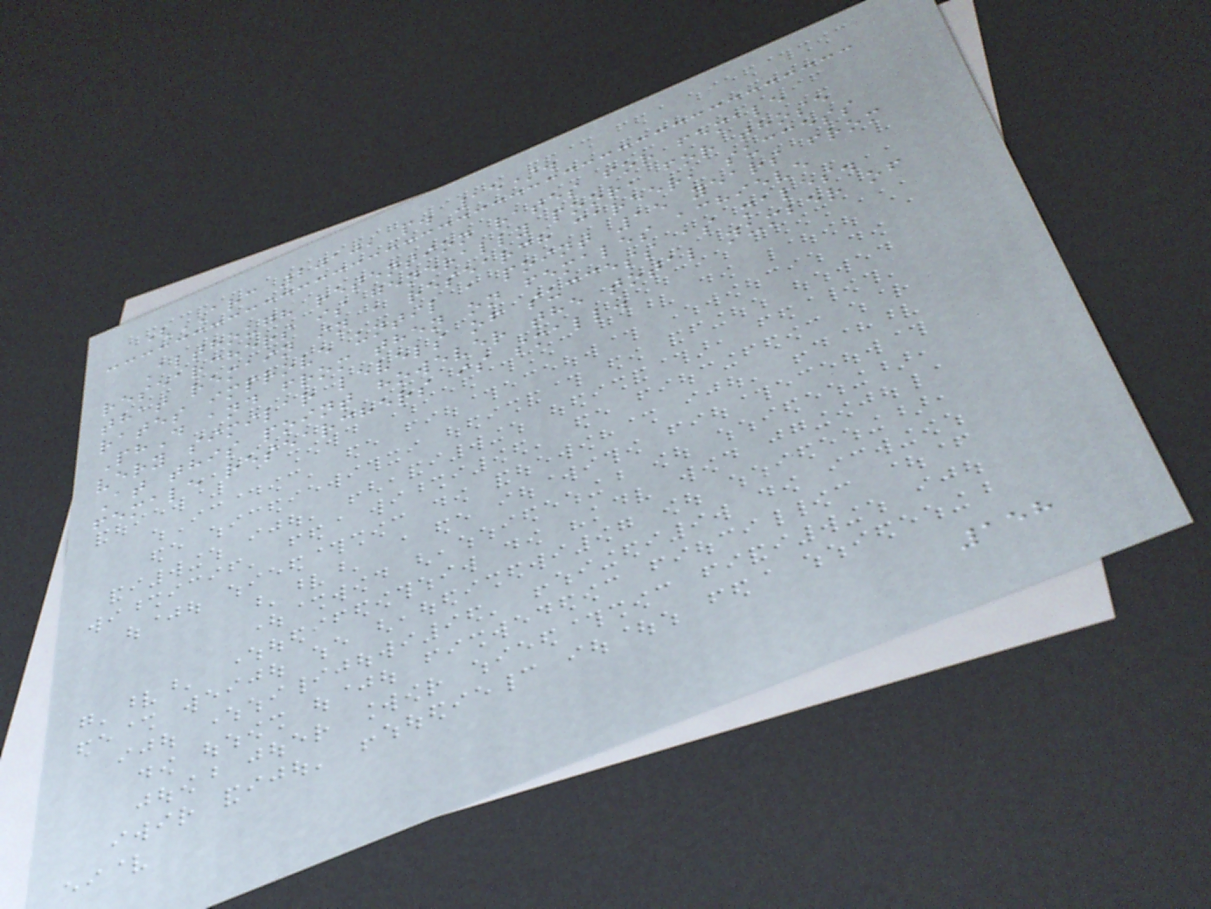(ARC 2010, p. 15).
Although retention rates for female
researchers is generally poor, for those
that remain in a research career, success
rates improve until a point 15 years from
PhD and from then on females achieve
very similar levels of success as males.
At this point however the total number of
female researchers is small.
158
